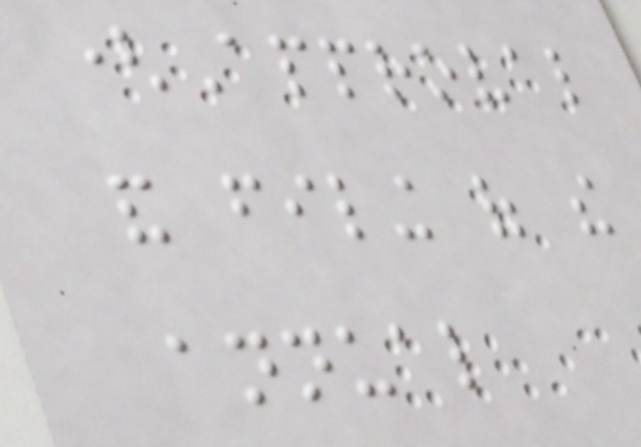(Approval
and filing of the
annual
